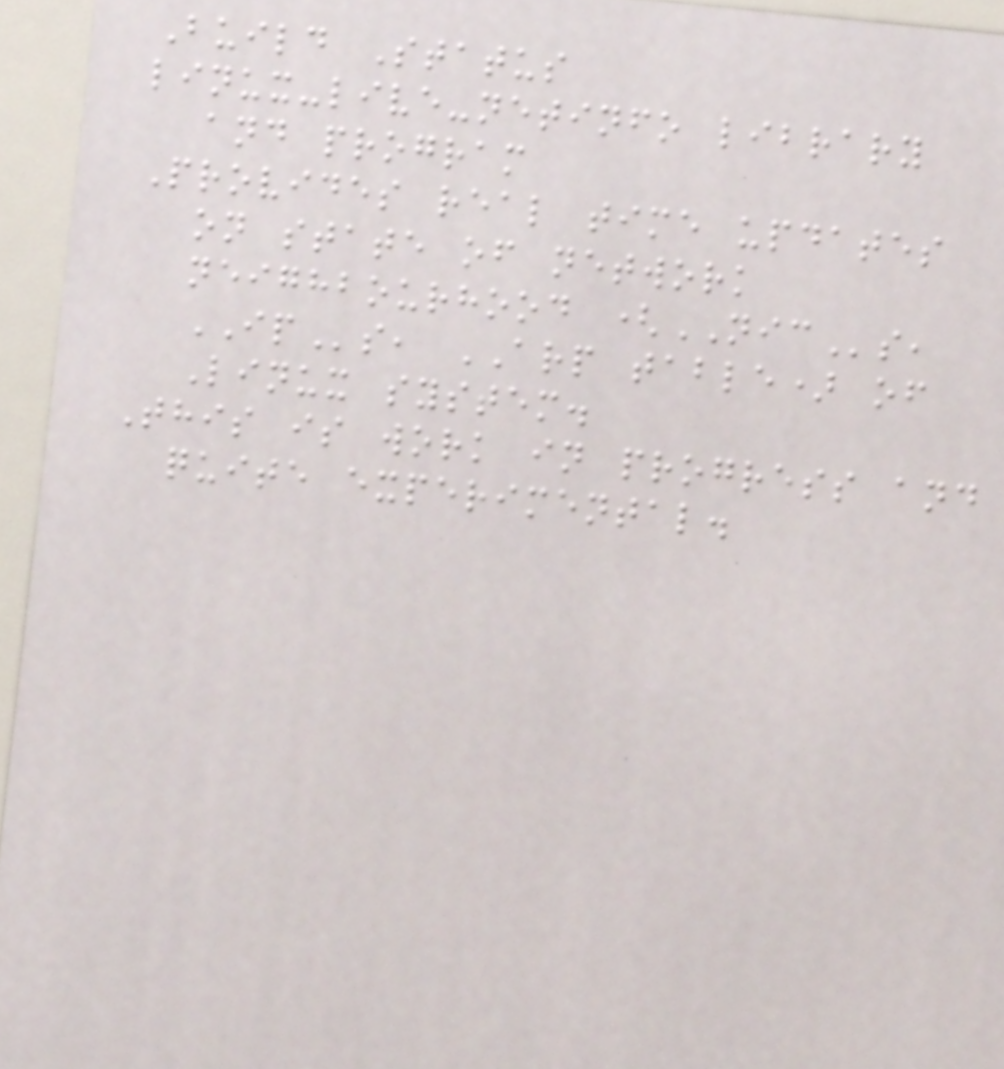Build Status
linux-live-netinfo library
and program
Provides real time updates
on state of network
neighbourhood (NICs,
IPs, ARP table) of
Linux system.
This is work in progress and
quite experimental.
